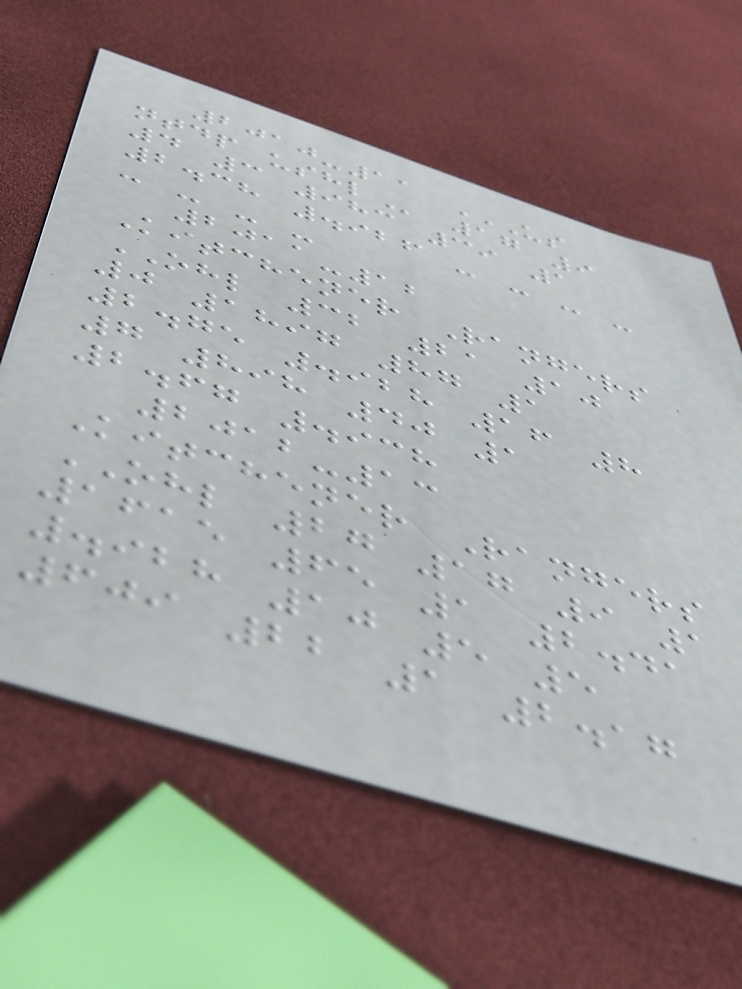2010-11 US
NTDP USHL 17 9
4 3 983 39 1
2.38 .926 - - - -
- - - -
2011-12
Kitchener Rangers
OHL 32 21 10
0 1897 87 1
2.75 .928 16 8
7 898 40 1
2.67 .938
2012-13
Kitchener Rangers
OHL 27 17 9 1
1615 65 1 2.41
.928 10 5 5
609 22 1 2.17
